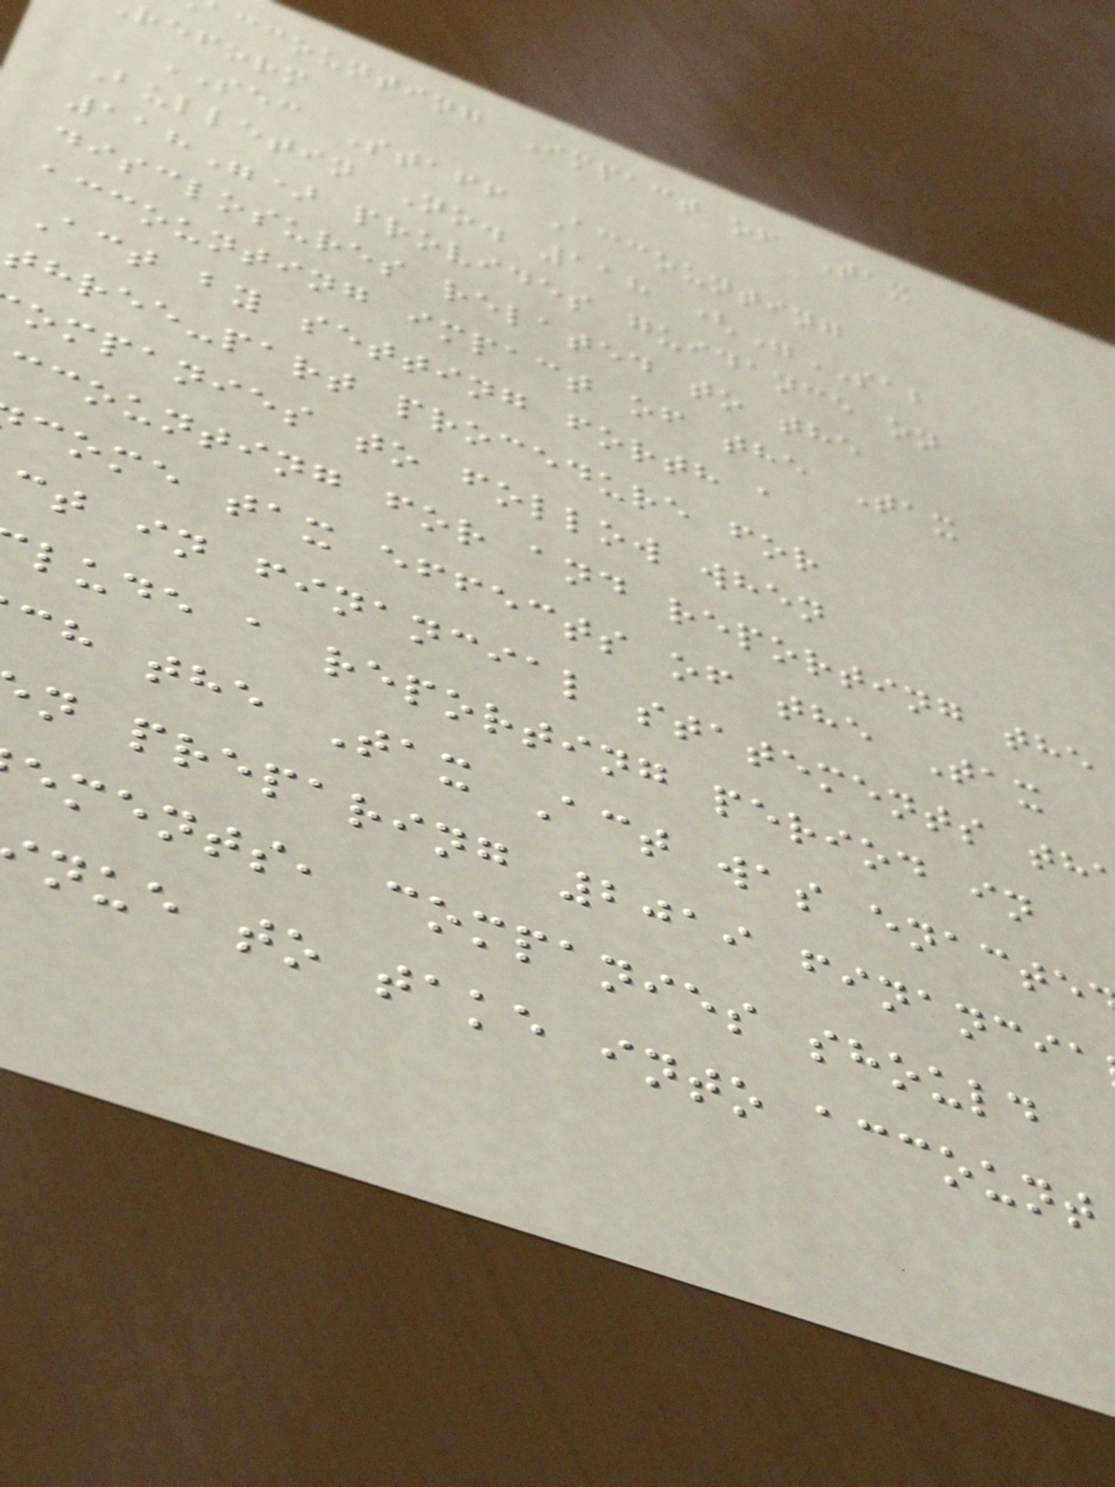ccounting Impact of Tax
reform
SEC Staff Accounting
Bulletin No. 118 ("SAB
118") provides guidance on
disclosures related to the
accounting impact of the Tax
Act by setting forth a
three-part procedure for
ompanies to follow when
ccounting for and reporting the
come tax effects of the Tax
ct in financial statements th
lude a reporting period in
ch the Tax Act was enacte
n preparing 2019 financia
ements, companies should
nue to take into account
